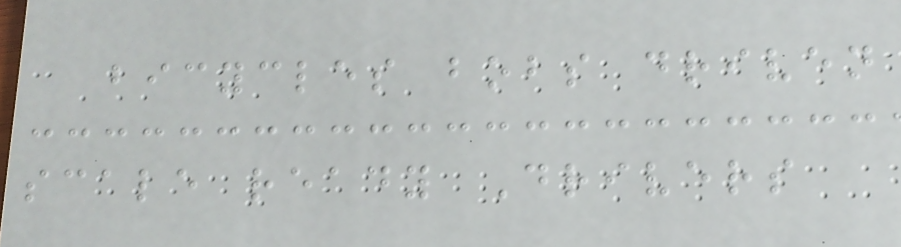bicycles bobs driven
scale ready Drivers
